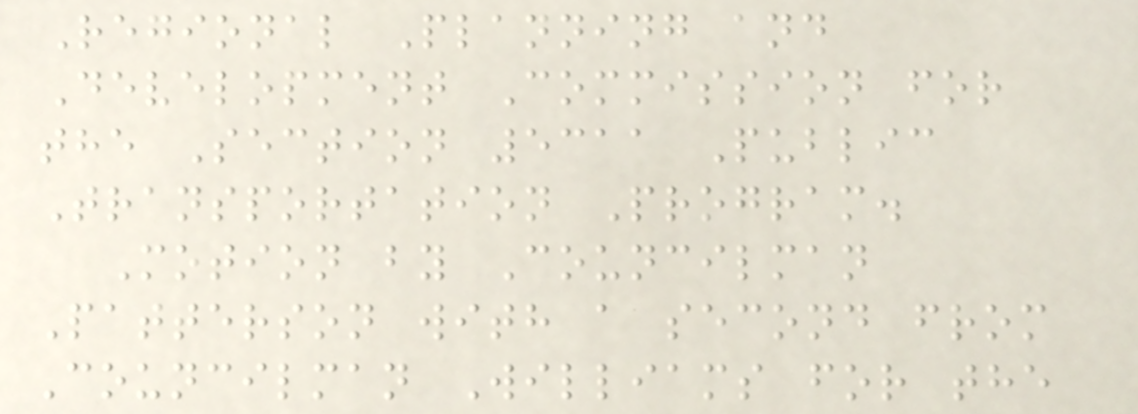Regional Planning and
Development Commission for
the Section 5311 Public
Transportation Program.
Motion by Councilman
Patterson with a second from
Councilman Williams for the
